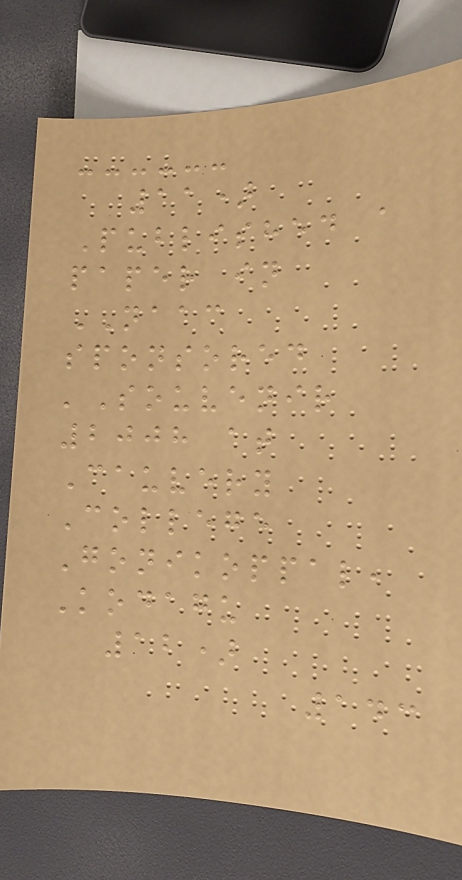11)
Published a
paper in
NAAC
sponsored
'Souvenir
2008 at
Cauvery
College
Gonikoppal,
Kodagu
12)
143
